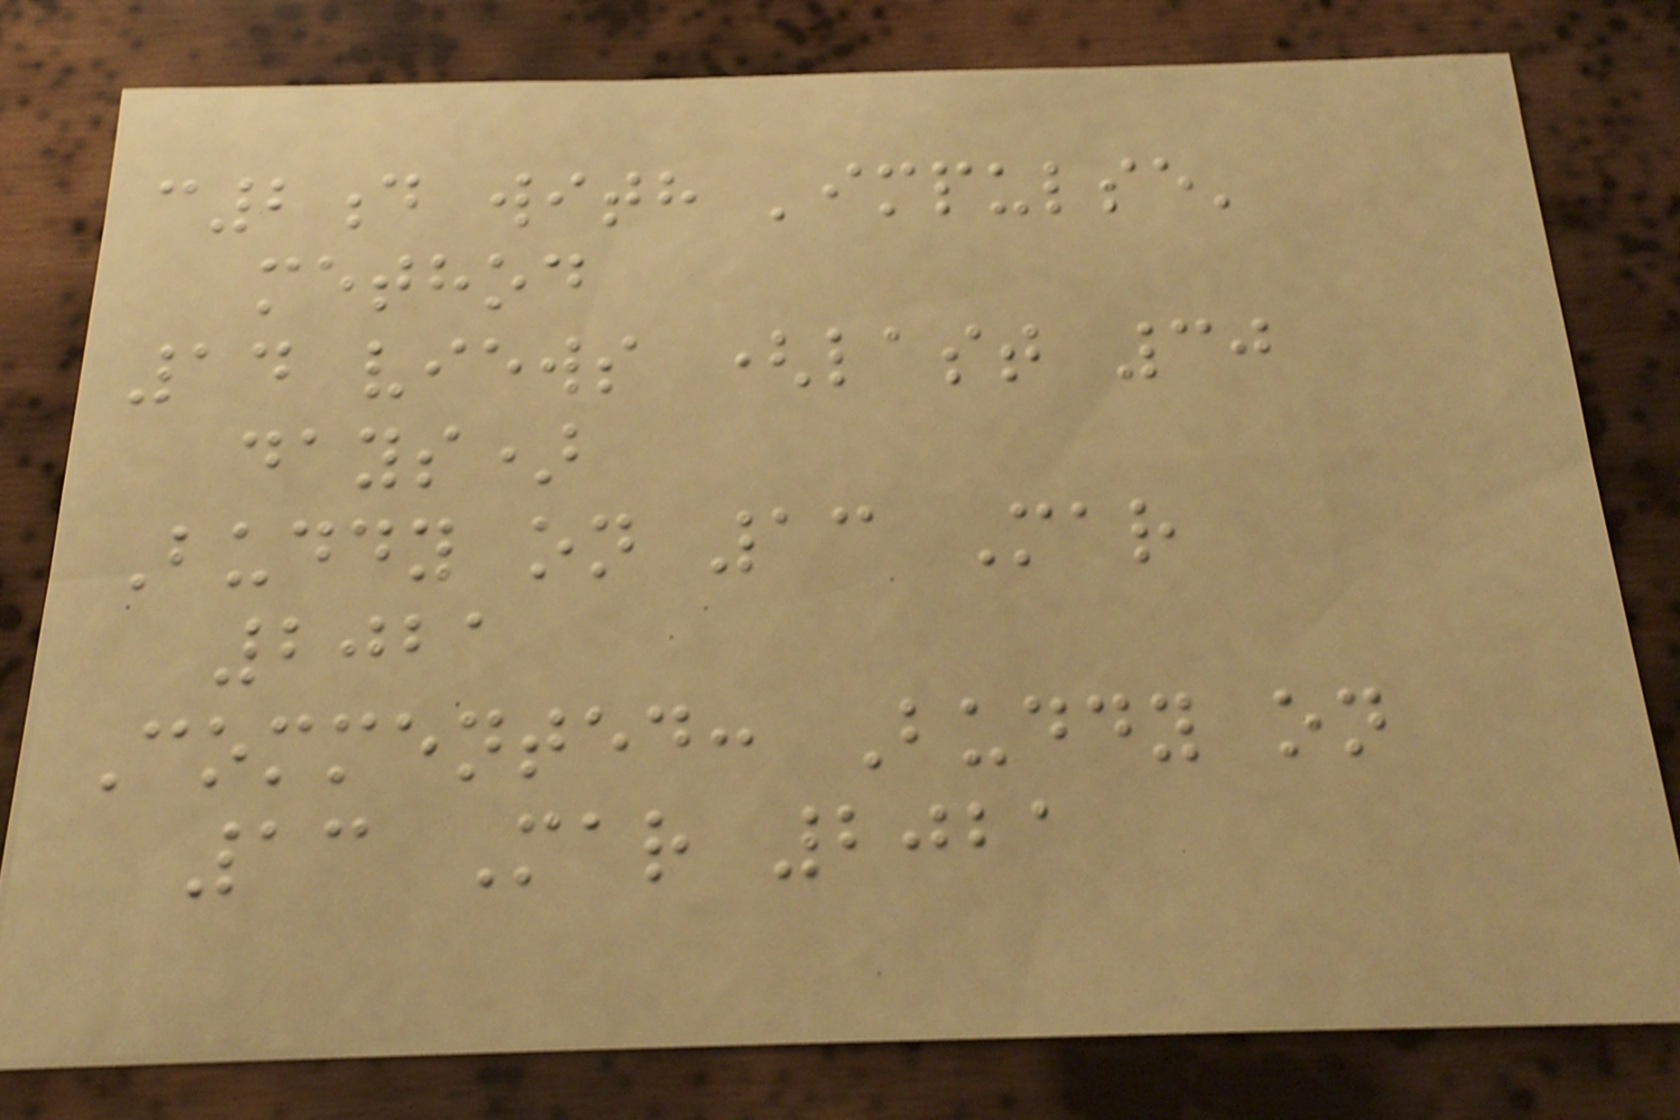c2d with 'impulse'
method
14 views (last 30
days)
Buddy on 13 Mar
2021
Commented: Buddy on
13 Mar 2021
